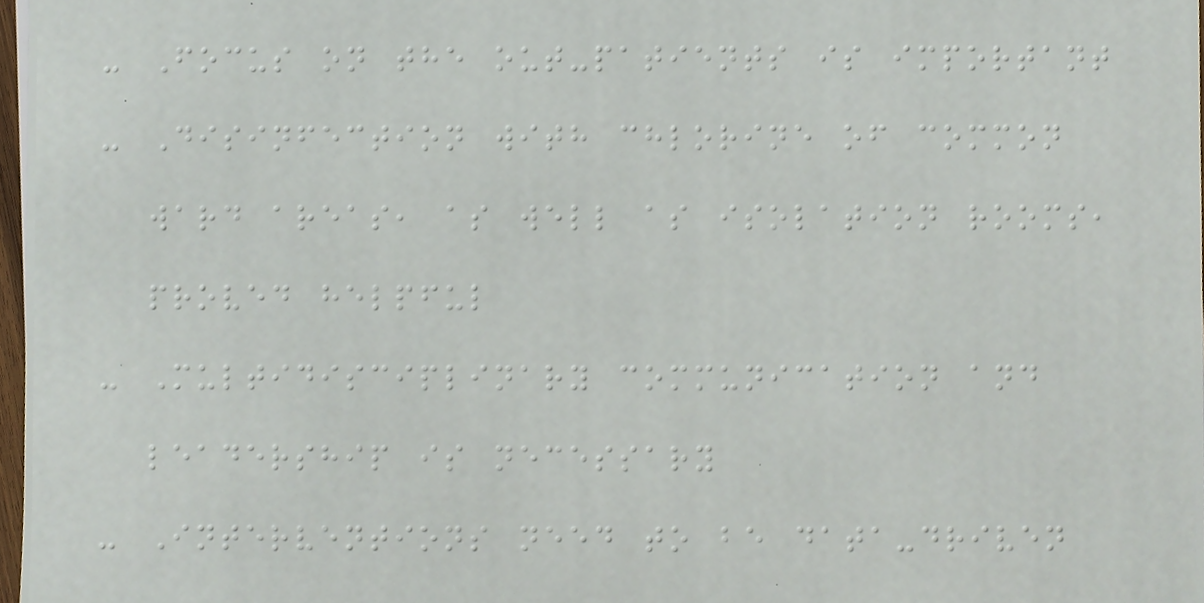- Focus on the out-patients is important
- Disinfection with chlorine of common
ward areas, as well as isolation rooms,
proved helpful
- Multidisciplinary communication and
leadership is necessary
- Interventions need to be data-driven
